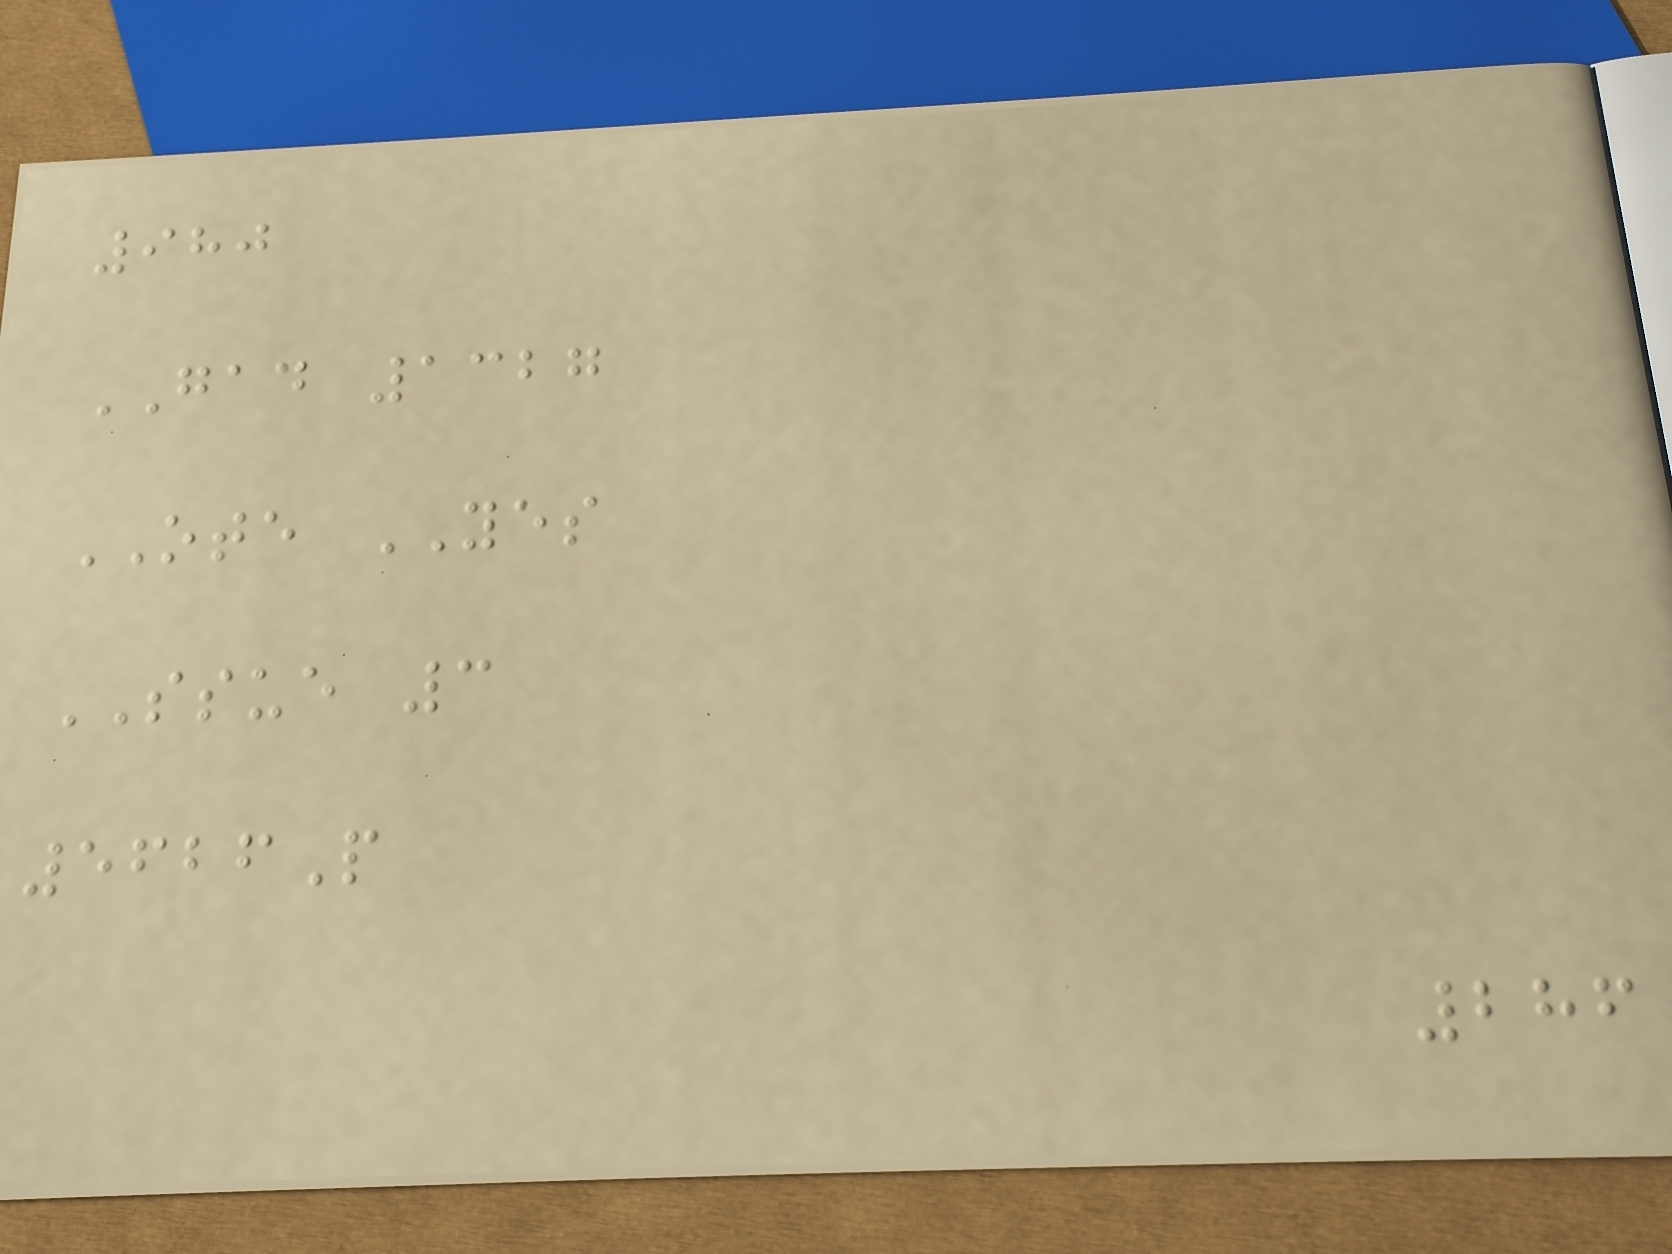980
GAD 1327
OTE YES
SSUE 3
5626P
286
